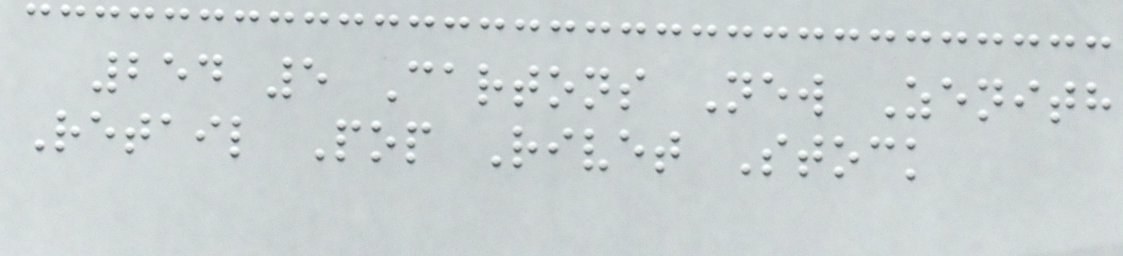254 5 Cartons New Zenith
Retail Pop Rivet Stock
